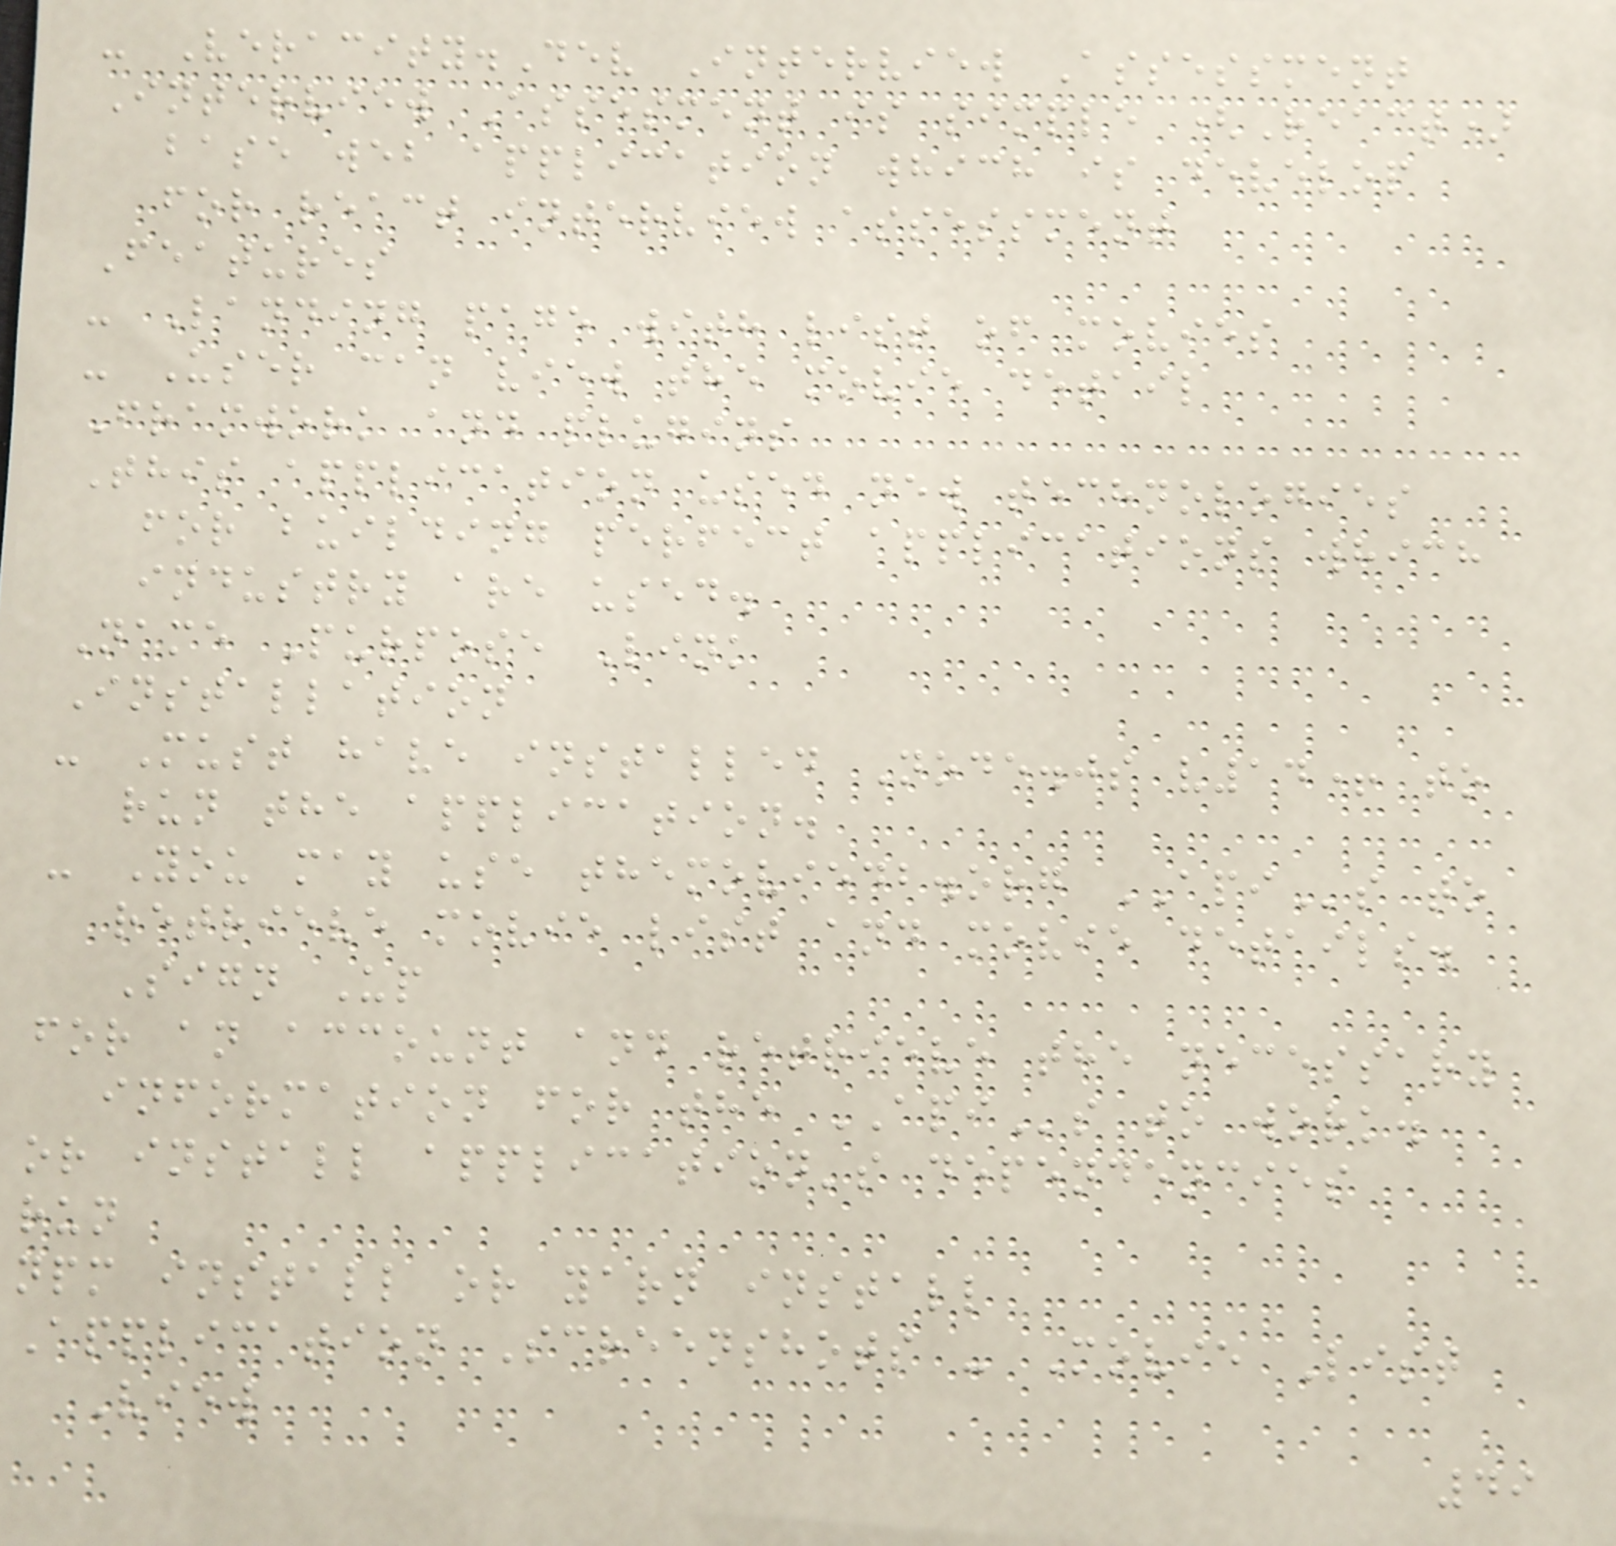- Veracity.Dev Interview Assessment
Interview Assesment is simple (React)
base web application which is develop
for react interview assessment
Features
- Landing page with list of movies
- User can view the movie detail
Framwork and plugins
This application used new technologies
for building perfect applications which
industry are used.
Name Purpose Link
Installation
- Must have installed Node.js v14+ to
run the application.
- You may use themoviedb.org APIs to
retrieve movie list and movie details.
Sign Up
for an account and retrieve the necessary
information for the APIs to work.
or install application's dependencies
run
npm install or yarn install
Application Screenshots - Movie List
View
49
